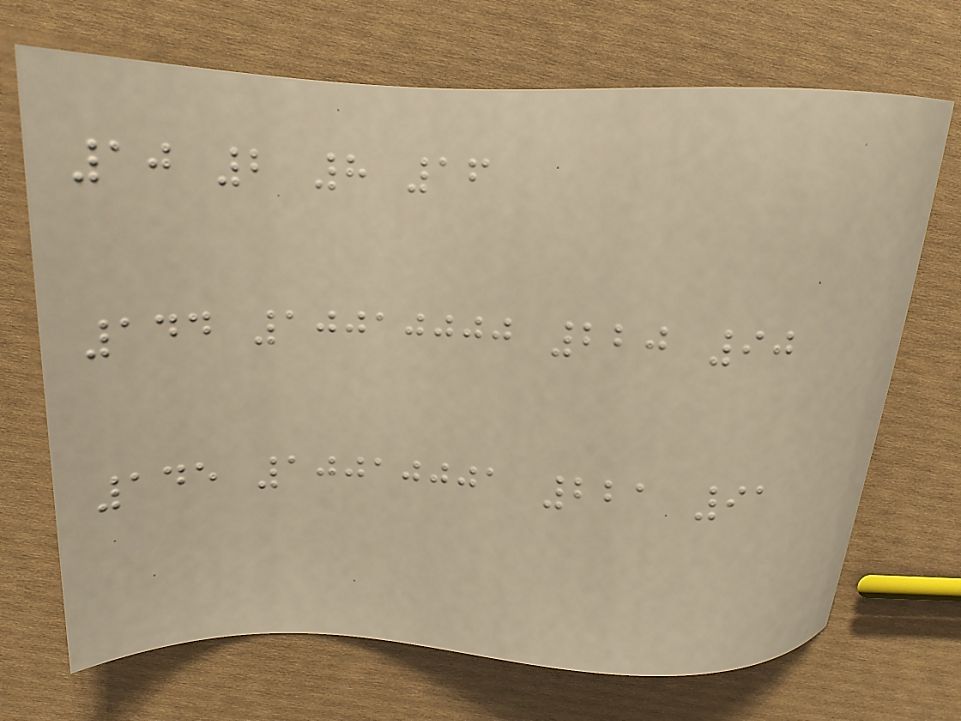10 2 8 16
144 10010000 220 90
145 10010001 221 91
